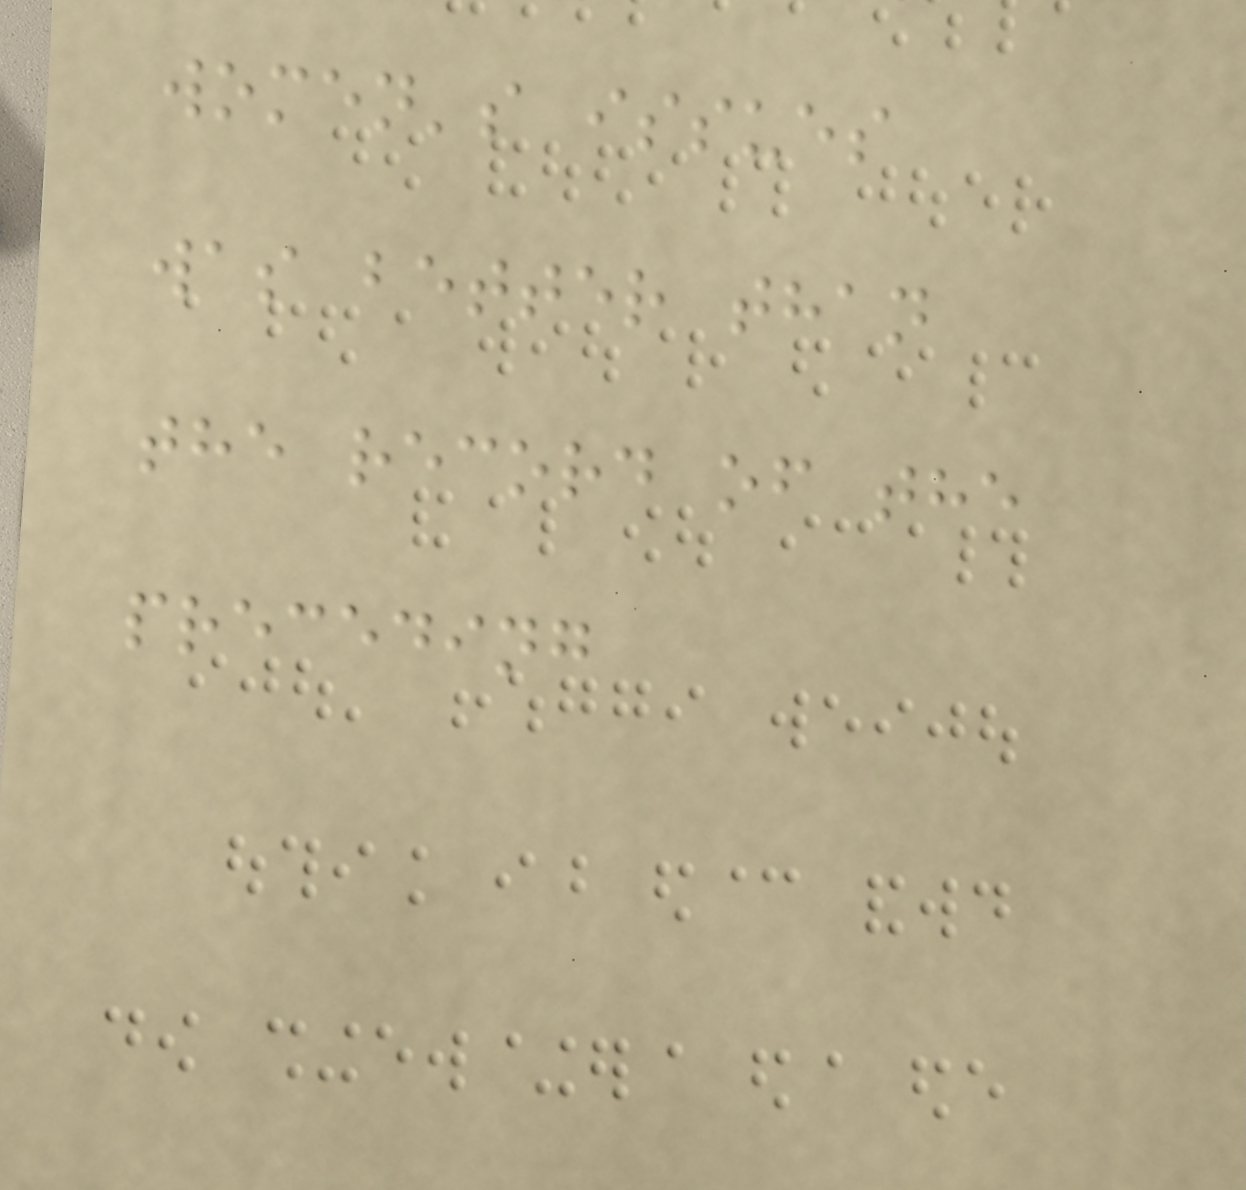women's issues
was better than
the record of the
preceding
